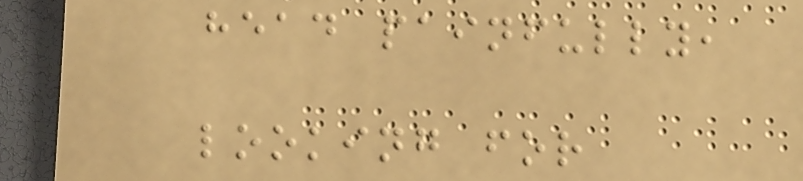head painfully,
looking for
